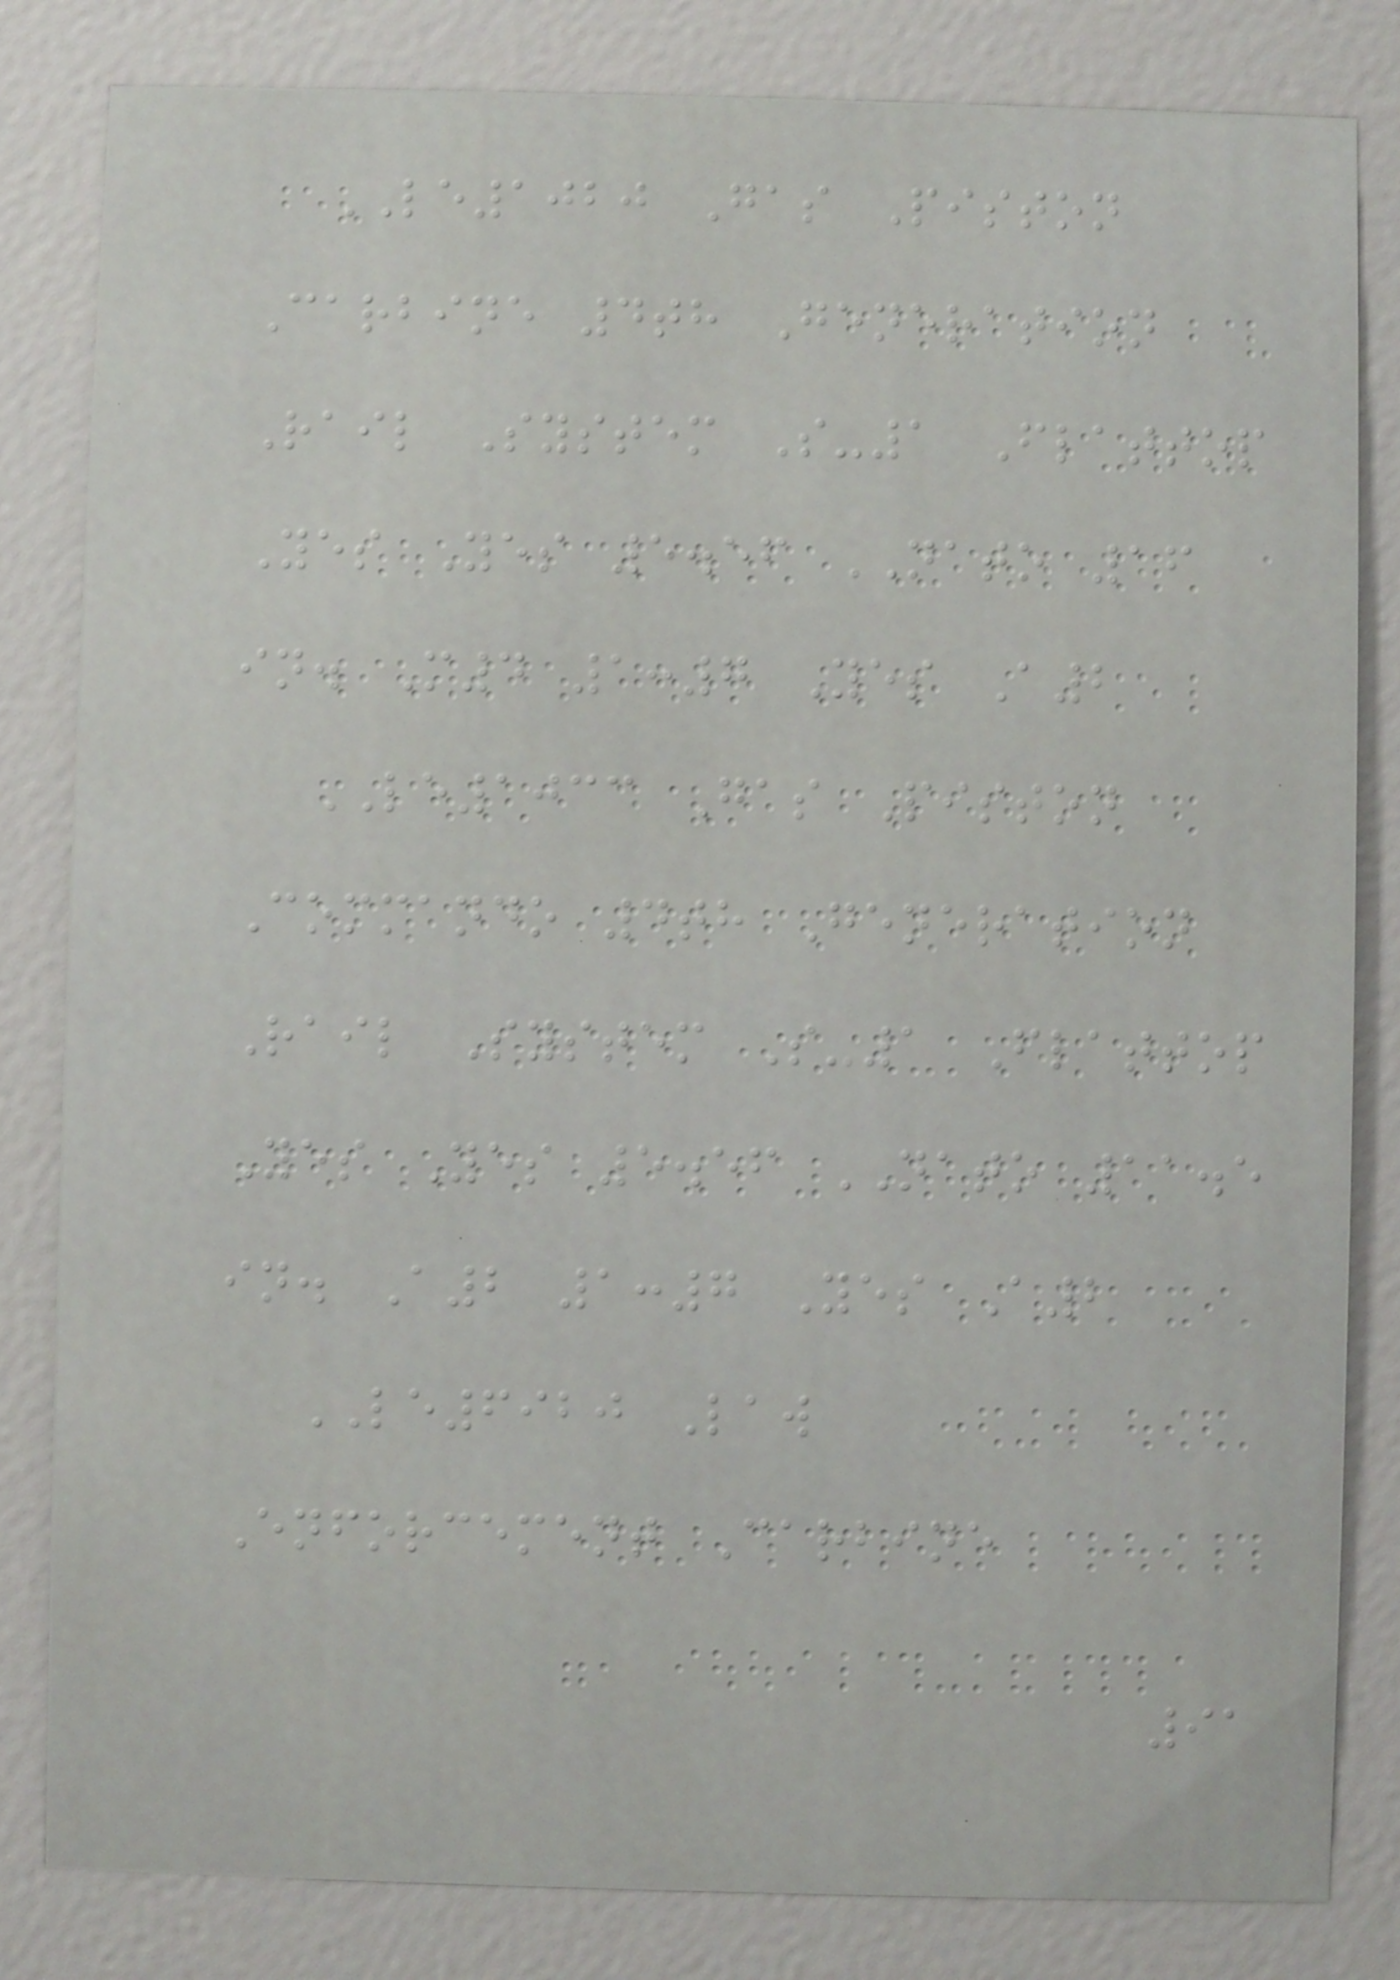LE1020 Gas Piston
Carbine 4th Generation
Rail System S-1 Flattop
Yes Yes 5.56 NATO 16
in. M4 1:7 Yes A2
LE1033 Gas Piston
Commando 4th Generation
Rail System S-1 Flattop
Yes Yes 5.56 NATO 11.5
in. A2 1:7 Yes A2
LE6920 Law
Enforcement Carbine
91
